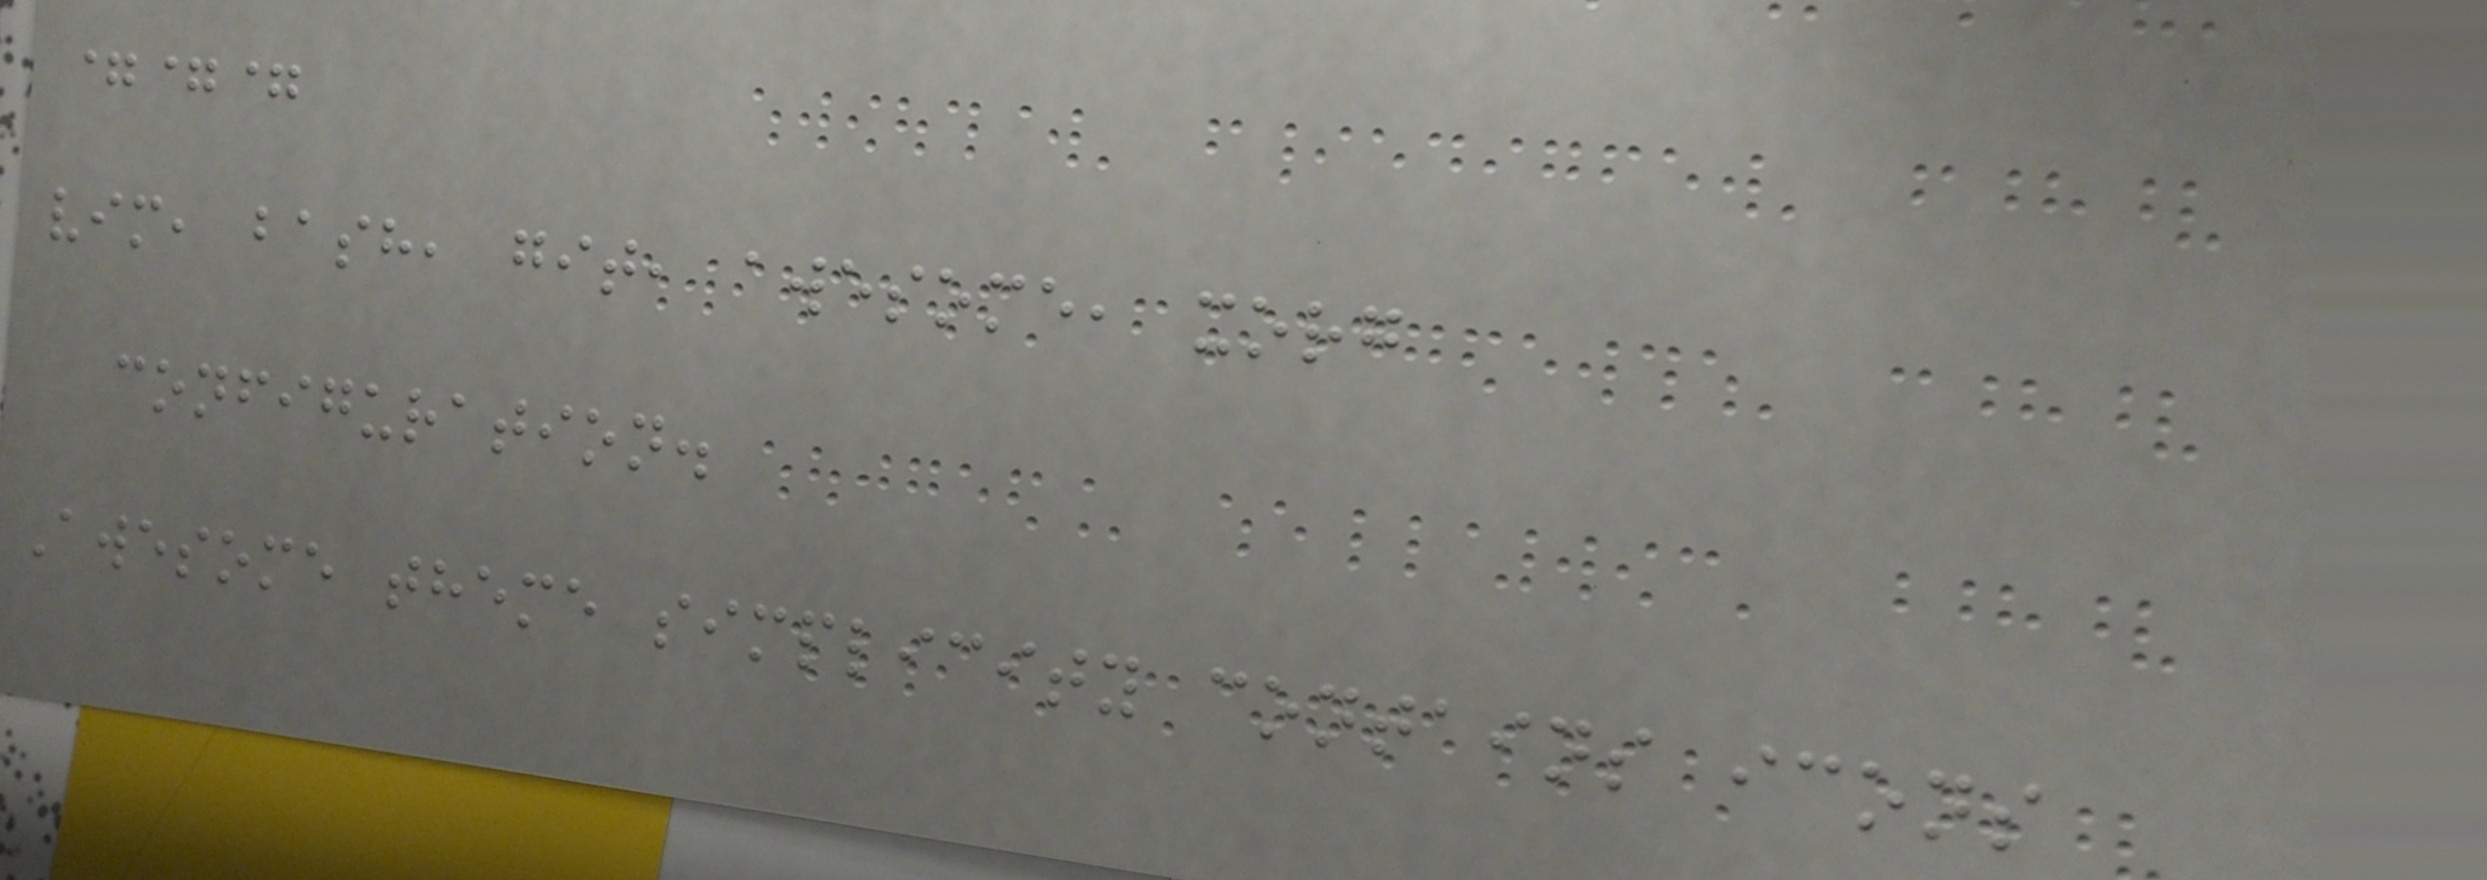===
vim, bash, git, awesome, xorg
configuration.
Awesome theme simplicity contains icons
